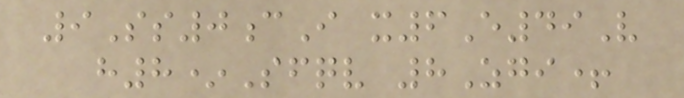9Ss0cI x6E49V
h8*Sfqv 8Zgi+
